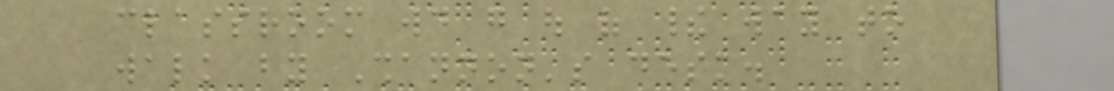classroom would go out of their way to
walk by Shannon's desk.
